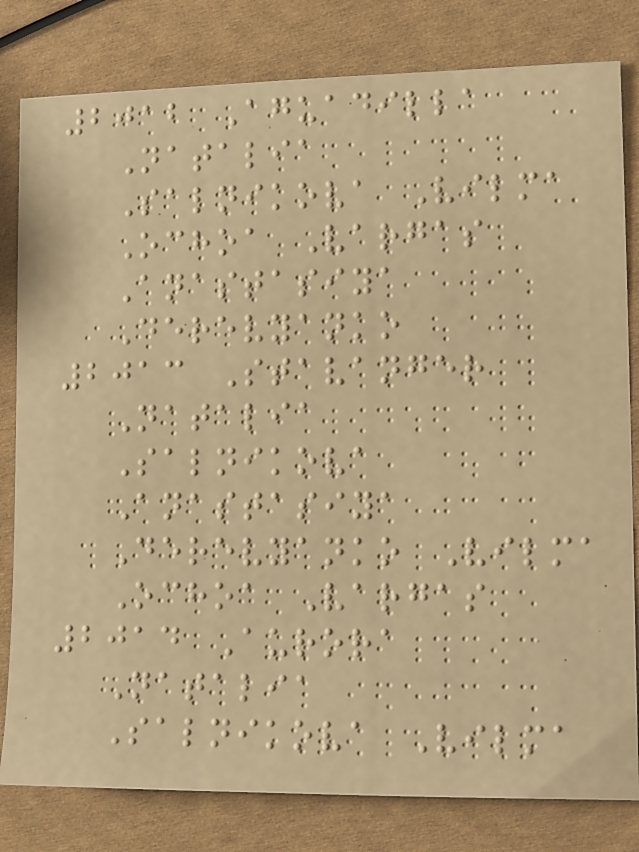2012 Aguadilla
Natalia
Salnikova Vilma
Ochoa Vargas
Anastasiya
Derevyanko
2013 Stavanger
Natalia
Salnikova
Anastasiya
Derevyanko Vilma
Ochoa Vargas
2014 Aurora
Natalia
Salnikova Vilma
